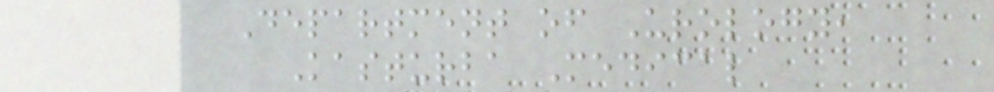Department of Urology,
Kasturba Medical
